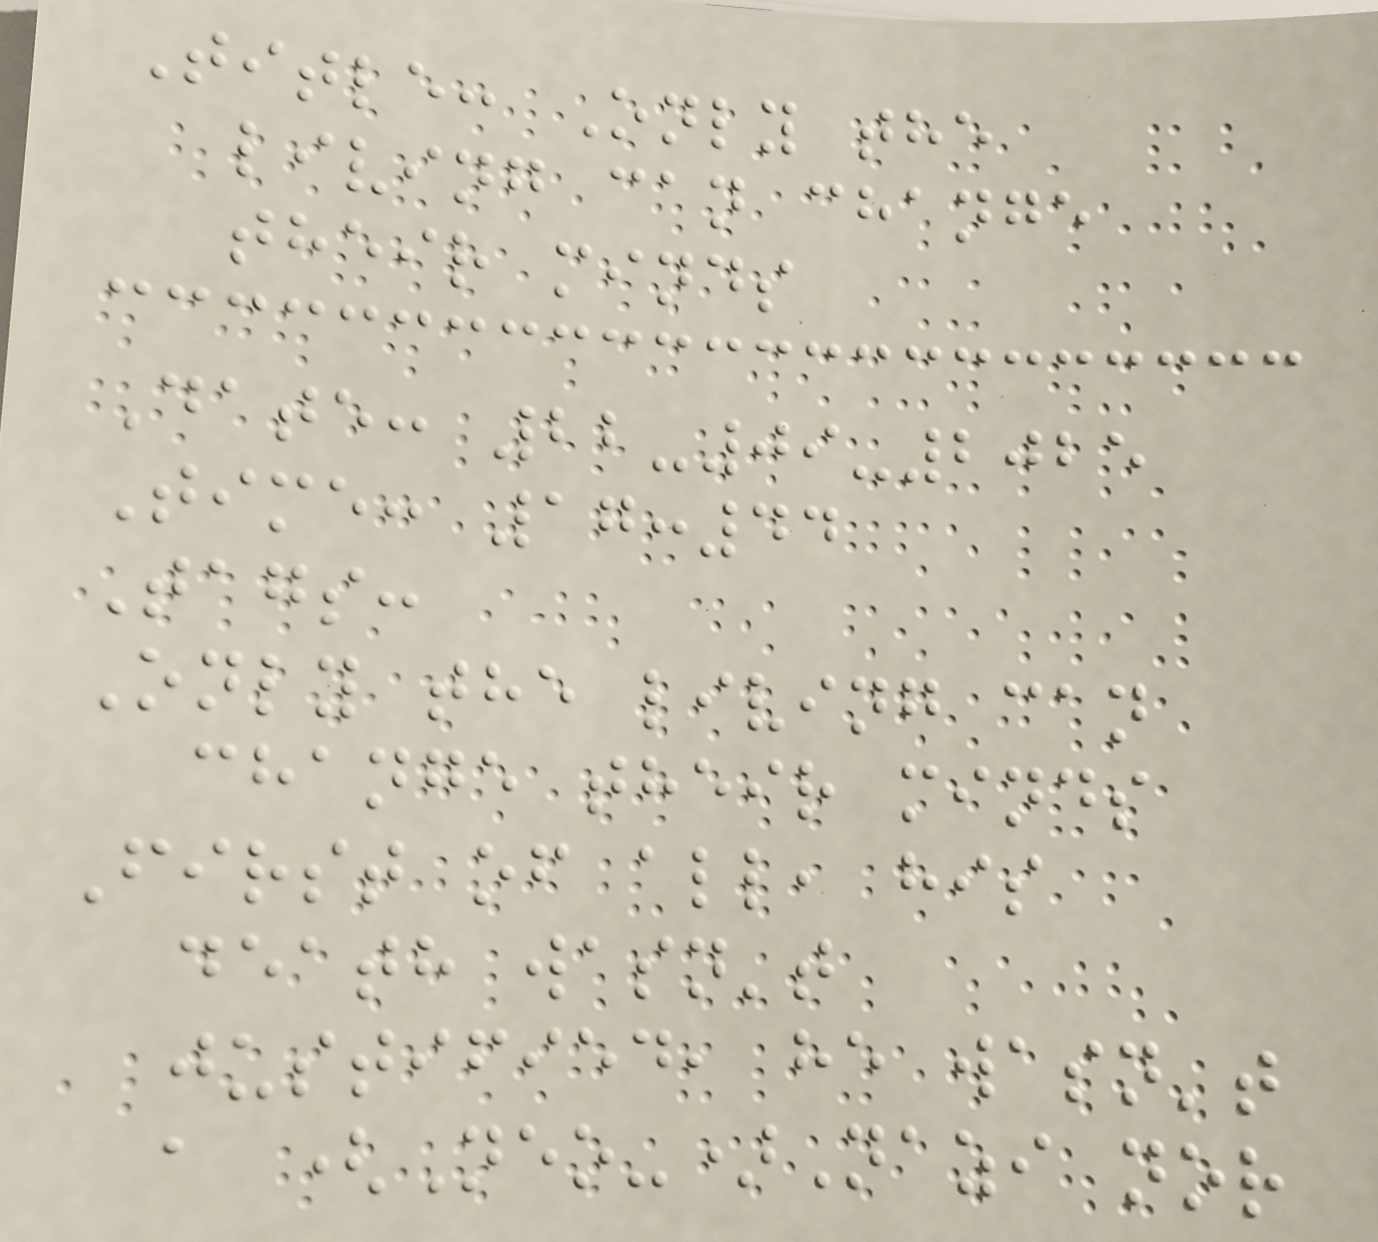Title: Only the
living can change
their minds
Date: 22-09-2025
Time: 17:44
Tags:
Only the living can
change their minds
First of all, his
death wasn't
justified, he wasn't
a (Neo-)Nazi nor
